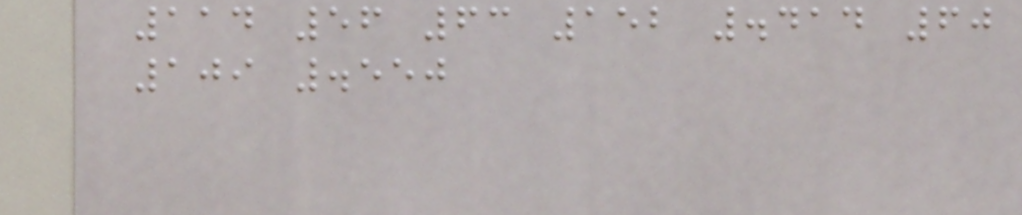114 56 63 152 .414 60
109 .550
